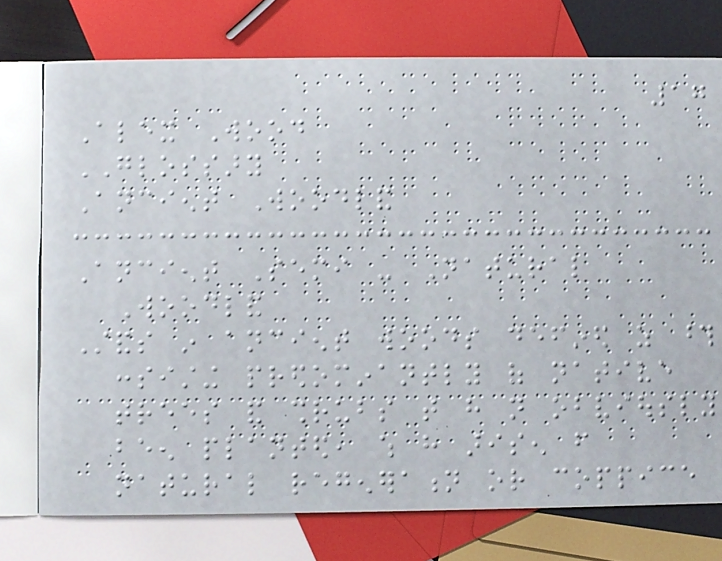17
Alex Wood
GLOSSARY
Ancient Woodland
Ancient Semi - Natural
Woodland
Stands in ancient woods defined as those
consisting predominantly of native
trees and shrubs that have not obviously
been planted, which have arisen from
natural regeneration or coppice
